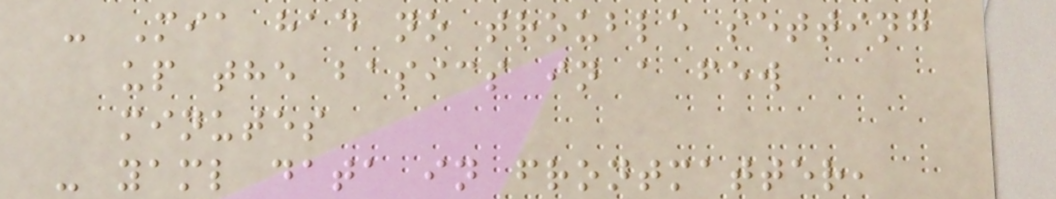- Mia had no trouble setting
up the basics in a few
minutes
- yaml data in frontmatter,
